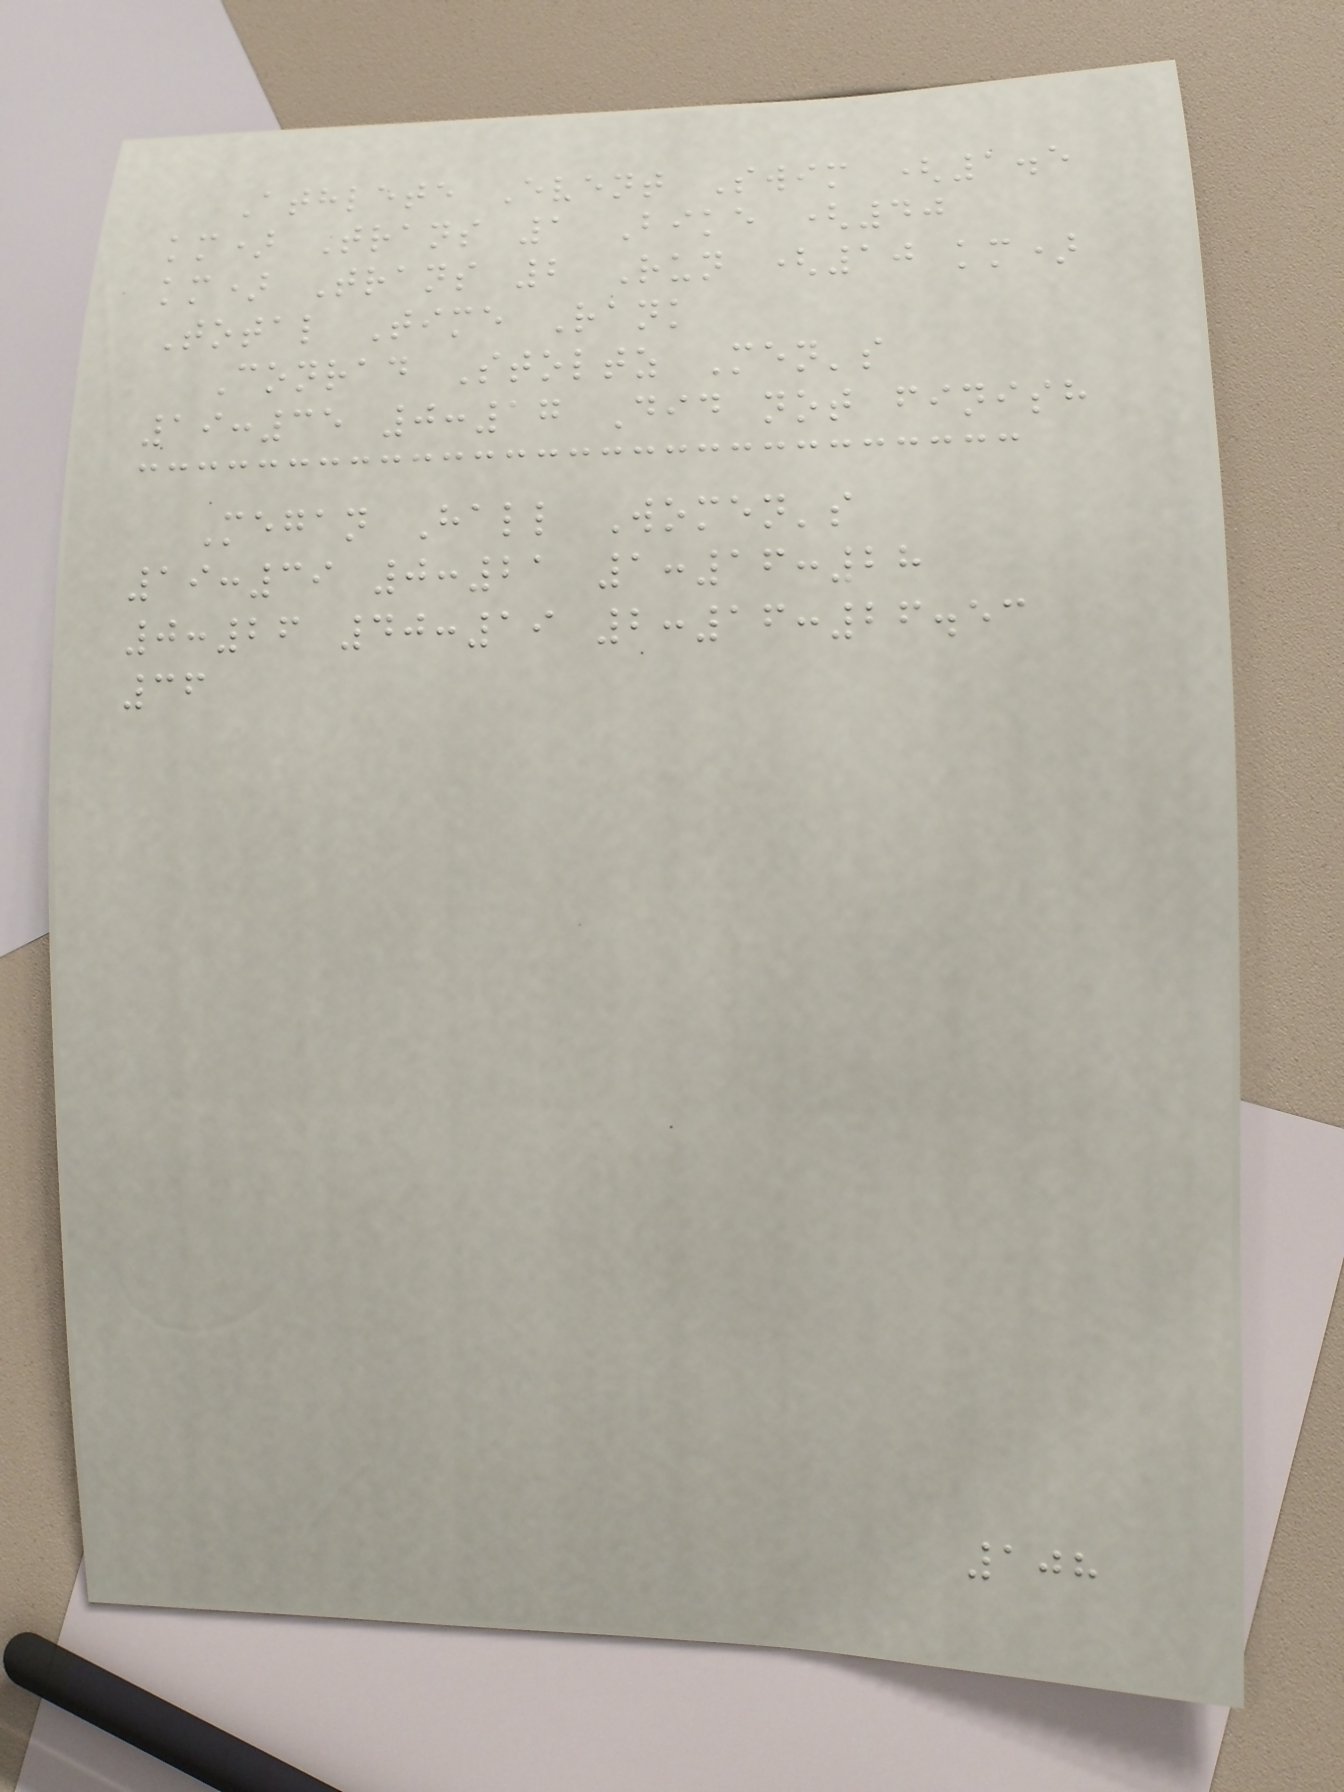Athlete Event Swim (1.5
km) Trans 1 Bike (40
km) Trans 2 Run (10 km)
Total Time Rank
Conrad Stoltz Men's
19:35 0:17 Did not finish
Megan Hall Women's
19:39 0:21 1:16:28
0:26 40:19 2:16:26.53
36
108
